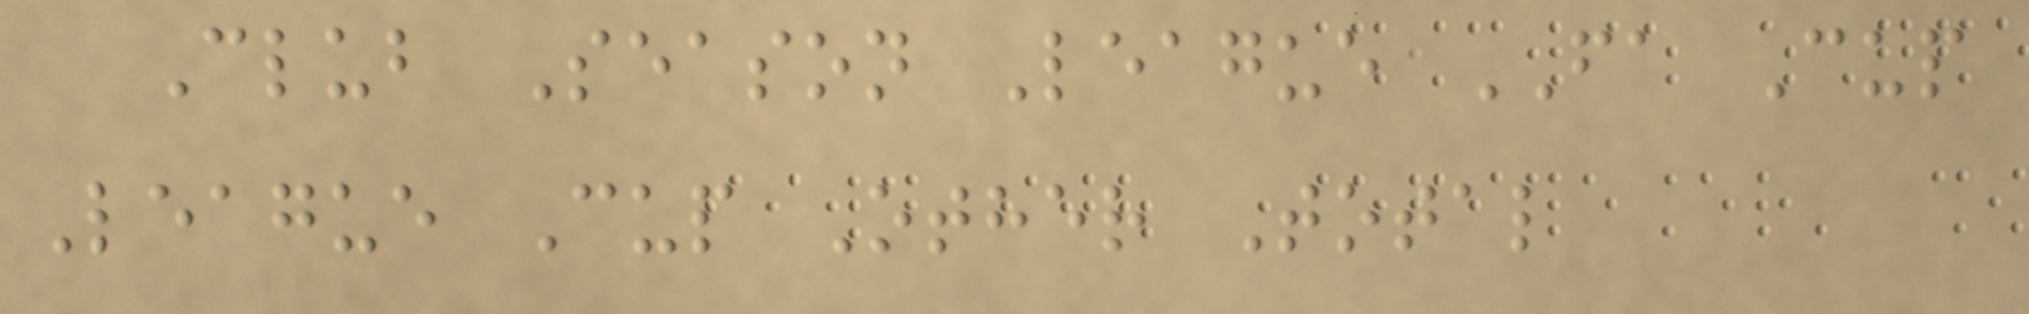Club Season League FA Cup
League Cup Other Total
